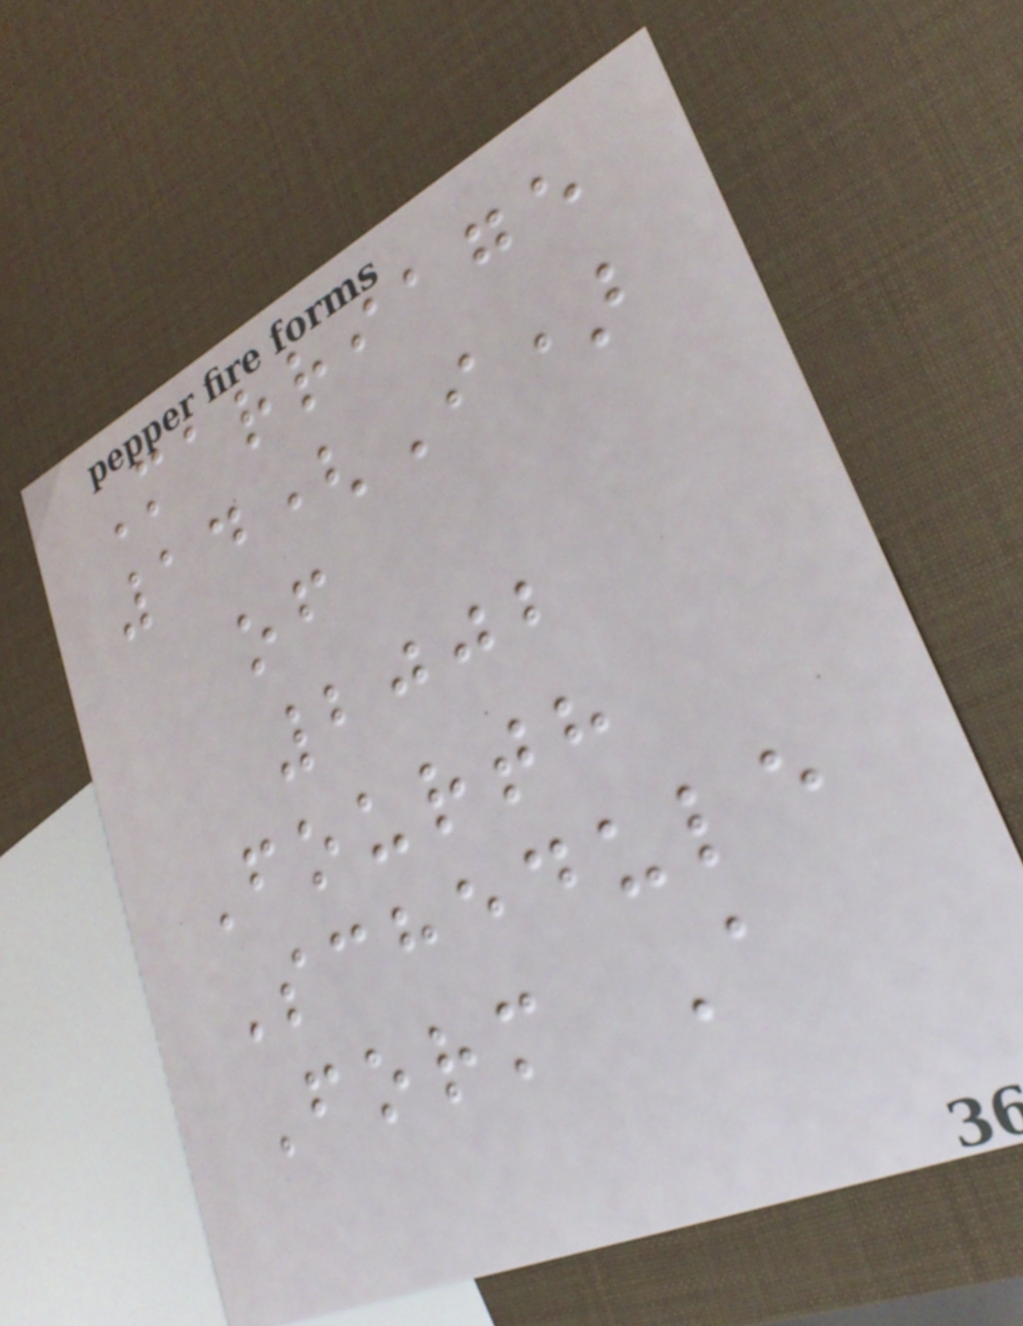Marriage
14(I)
of
2002
Fourth
Schedule
Form A
